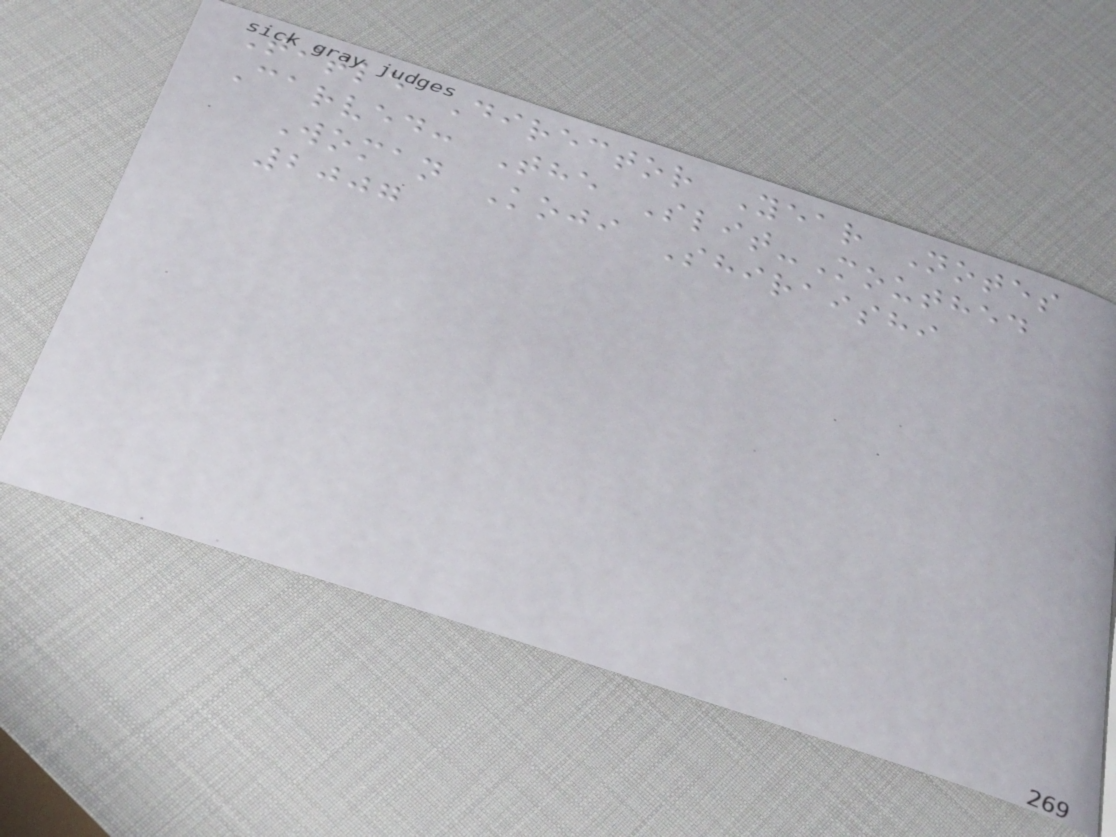Title Director Year Notes
Carved: The Slit-Mouthed
Woman Koji Shiraishi
2007
